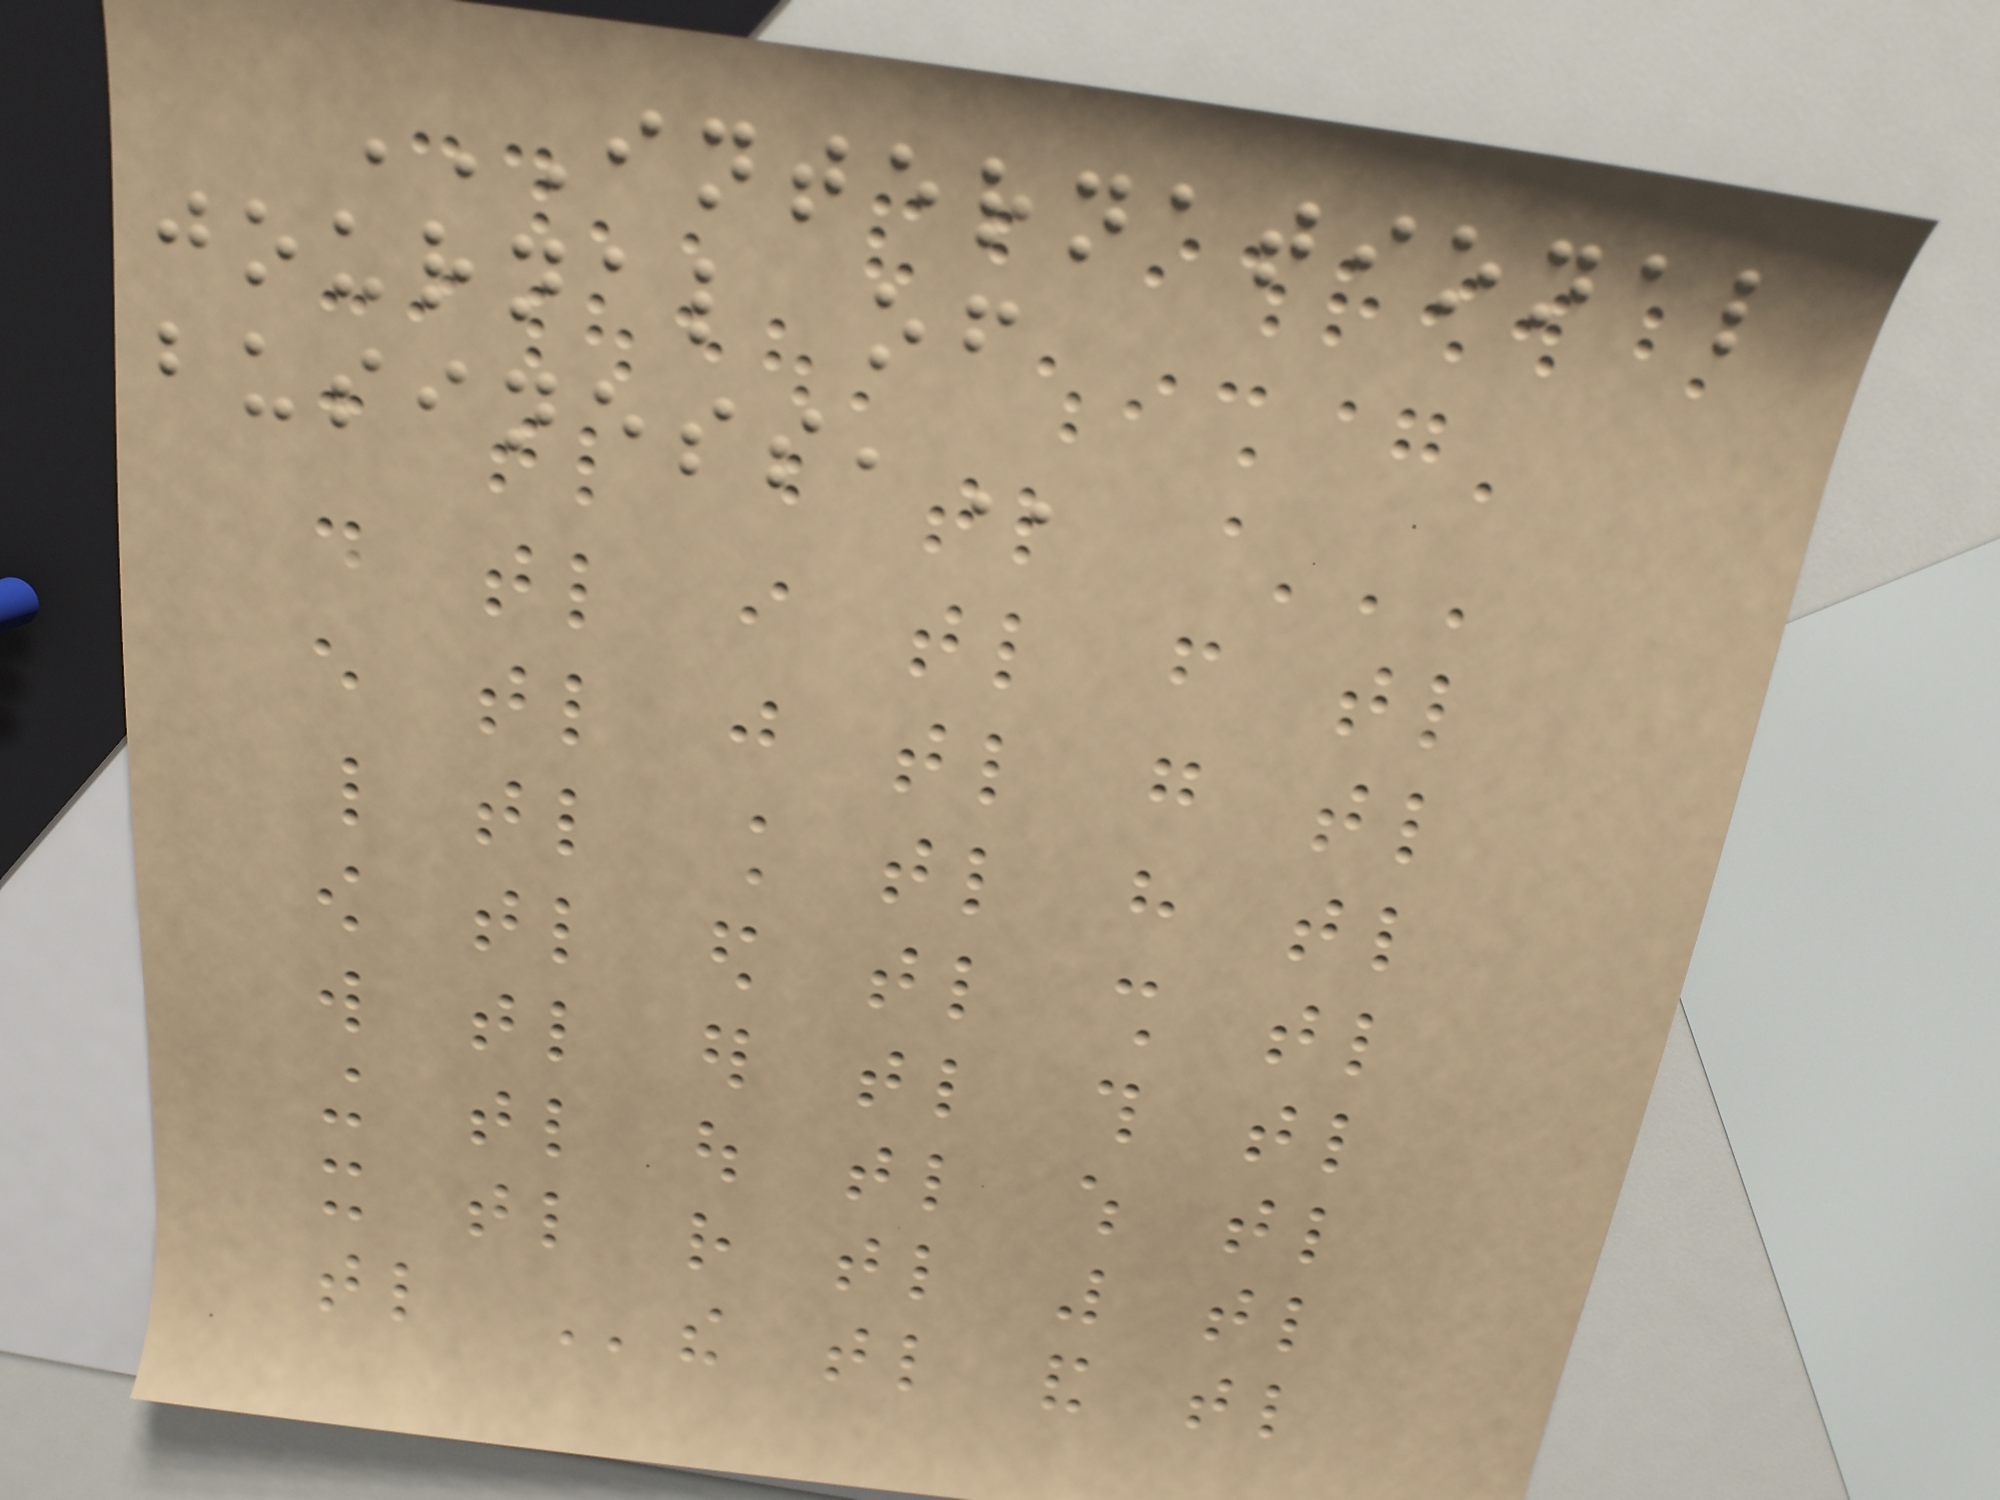INTERNATIONAL
JOURNAL OF
BUSINESS,
